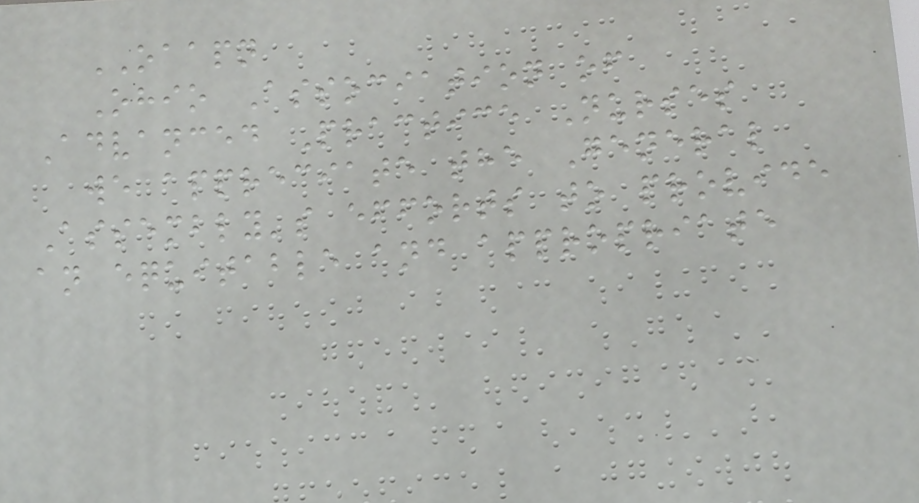OAAPN
Ohio Association of
Advanced Practice Nurses
we appreciate the General
Assembly's efforts to provide
an equitable and appropriate
